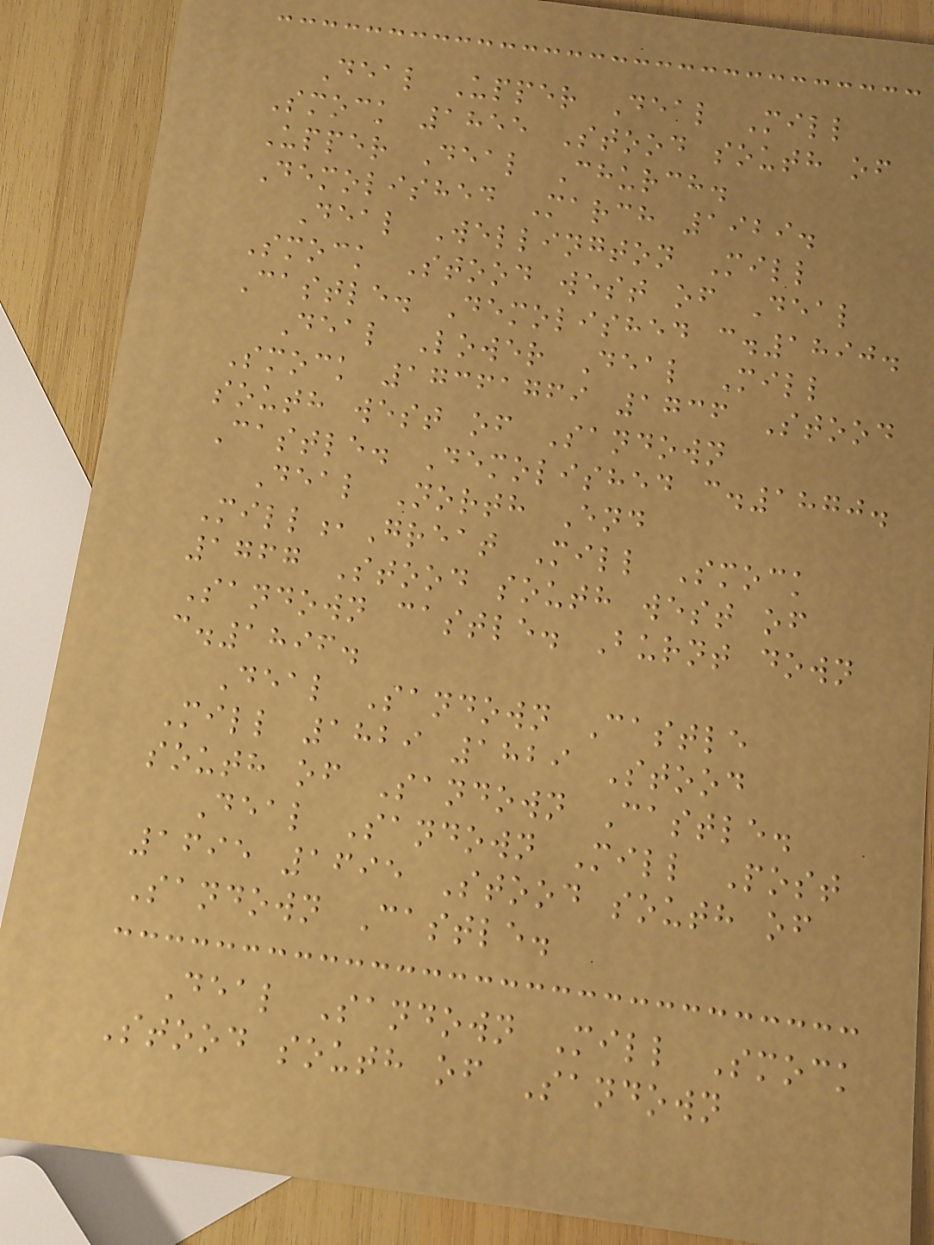Deal Upper Deal Mill
Smock 1855 Stood south of
Upper Deal Church.
Demolished March 1929.
Deal Wellington Mill
Smock Stood west of Deal
Castle. Demolished c.1890.
Deal Lower Deal Mill
Smock 17361769 1736 Stood
south west of Sandown
Castle. Demolished c.1870.
Deal North End
Mill,Great Mill Smock
1767 Stood south west of
Sandown castle. Burnt down
c.1896.
Deal Sandown Castle
Mill 1829 1829 Stood
south of Sandown Castle.
Deal Sandown Mill Post
1695 1695 Stood south of
Sandown Castle.
Deal Sandown Mill Smock
Stood south of Sandown
